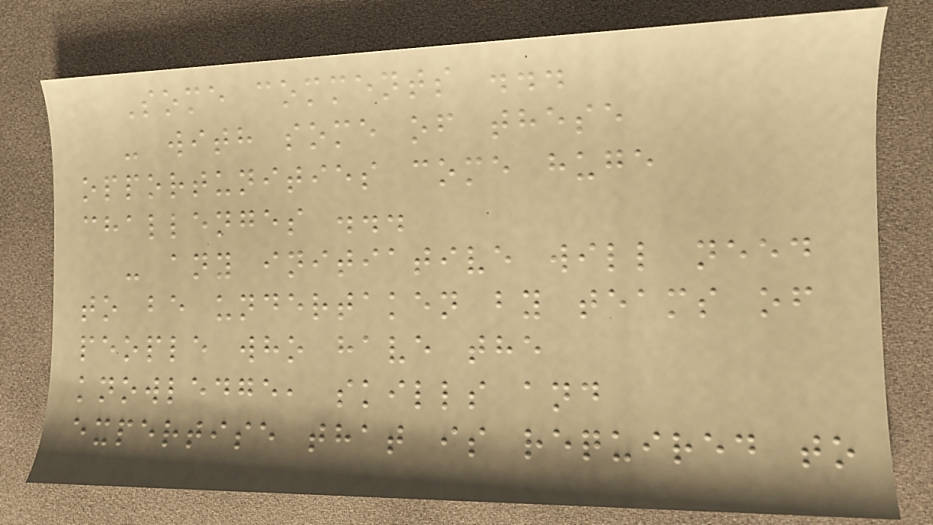Some comments ...
- with some of these
opportunities come huge
challenges ...
- any initiative will need
to be undertaken by teams of
people who have the
knowledge, skills and
expertise that is required to
